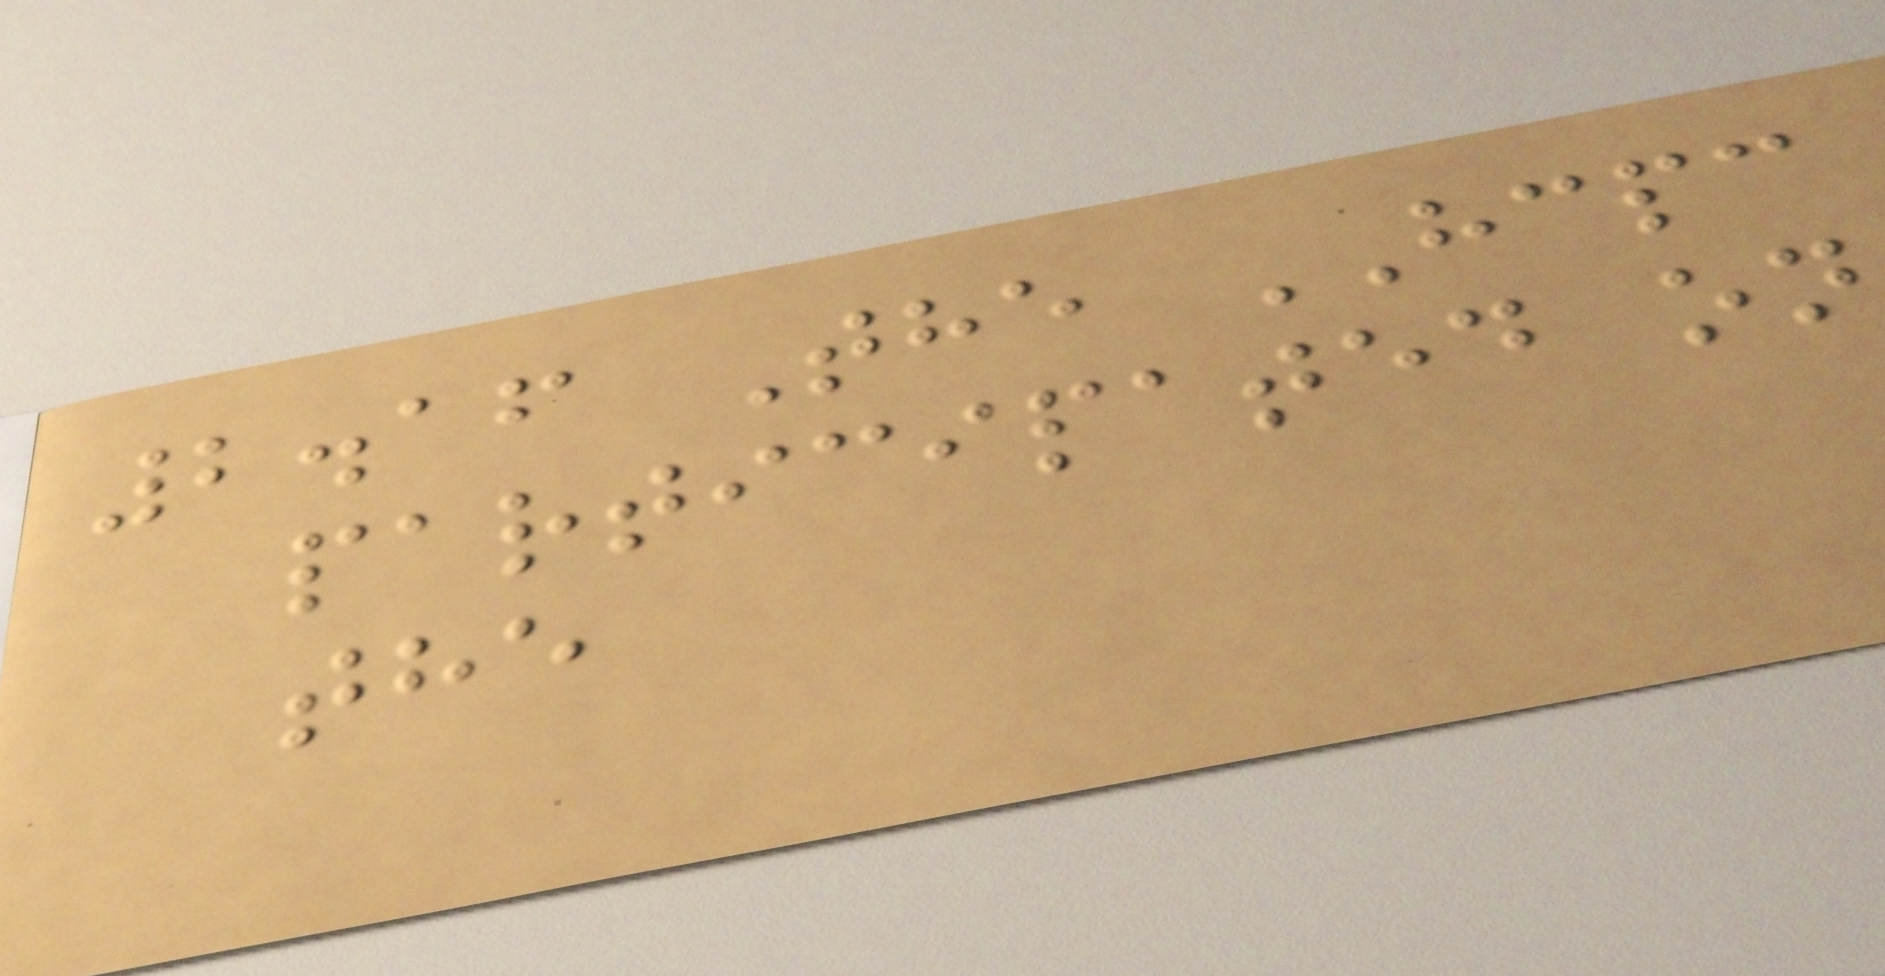2.16 The HCPC
participated on
the
